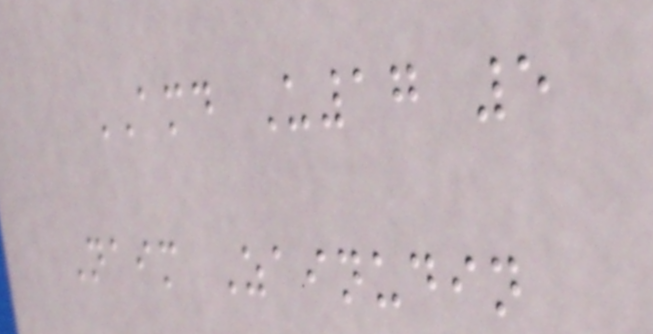AMD U17 5
Naim Zainudin
